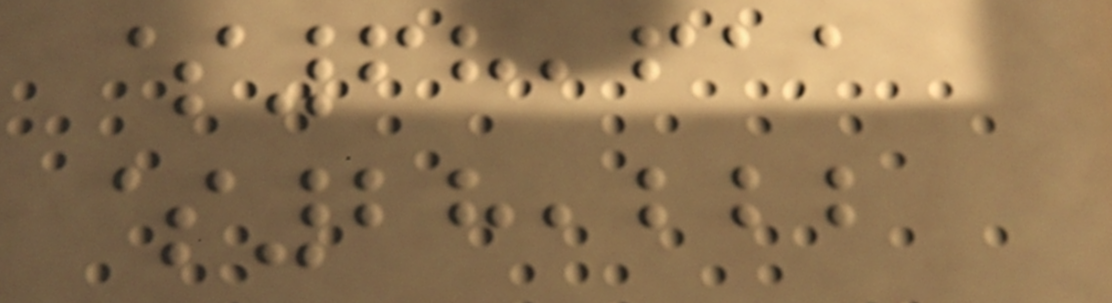$68,611
$28,222
